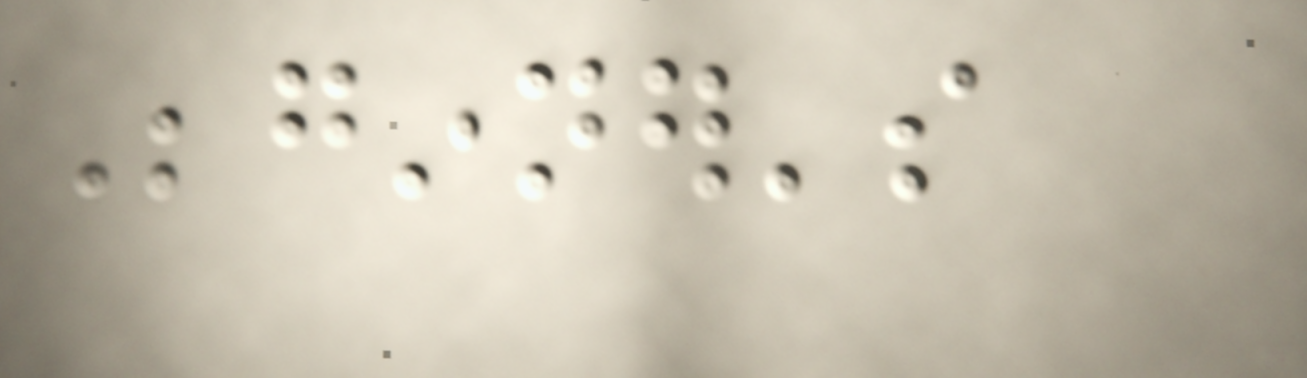Beginner's
